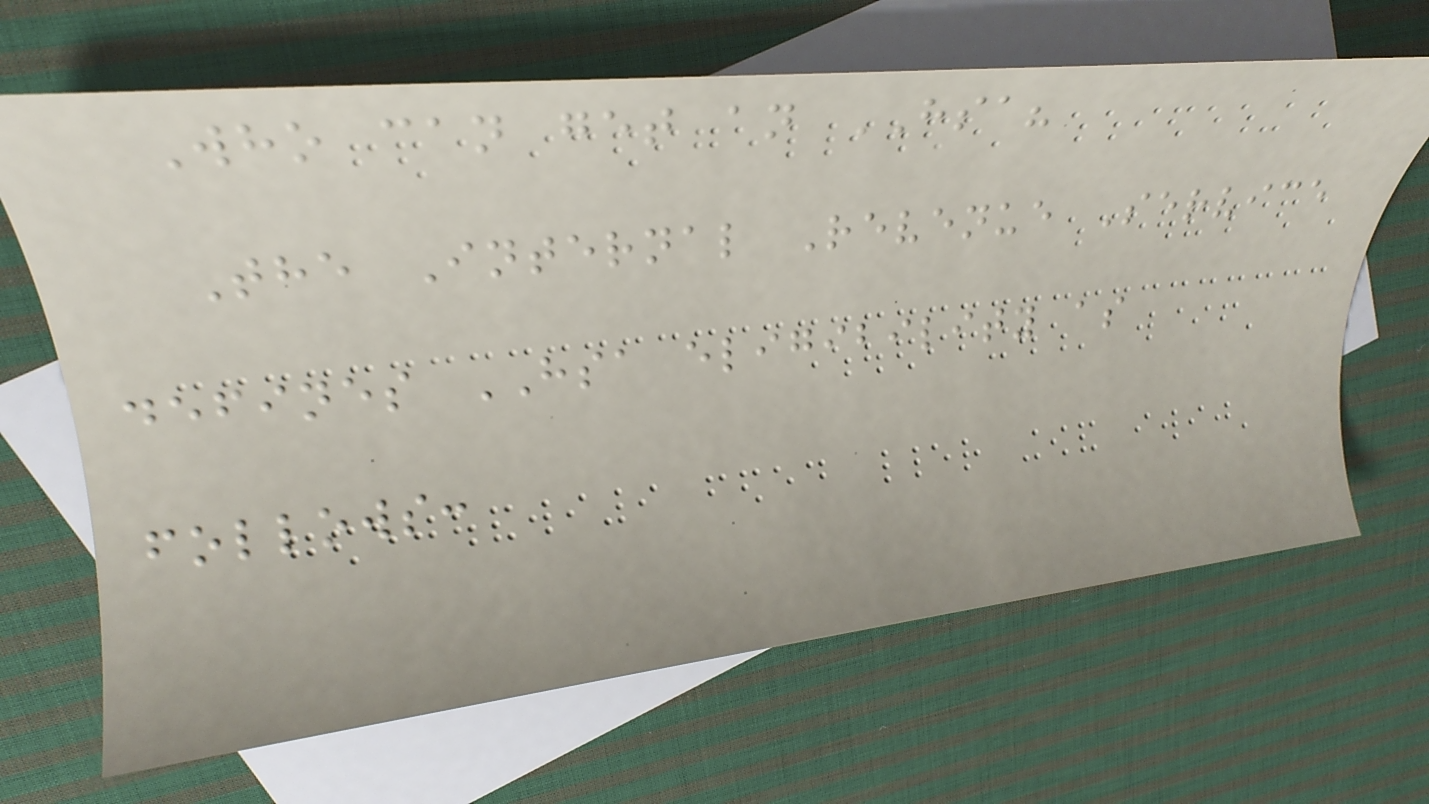Who can get an HSA?
The Internal Revenue Service
defines HSA eligibility as
follows:
